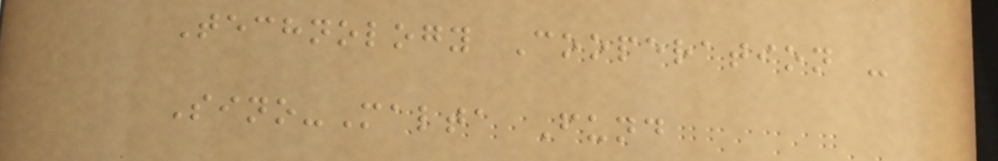Technology Cooperation -
Sino-Malta Fund
